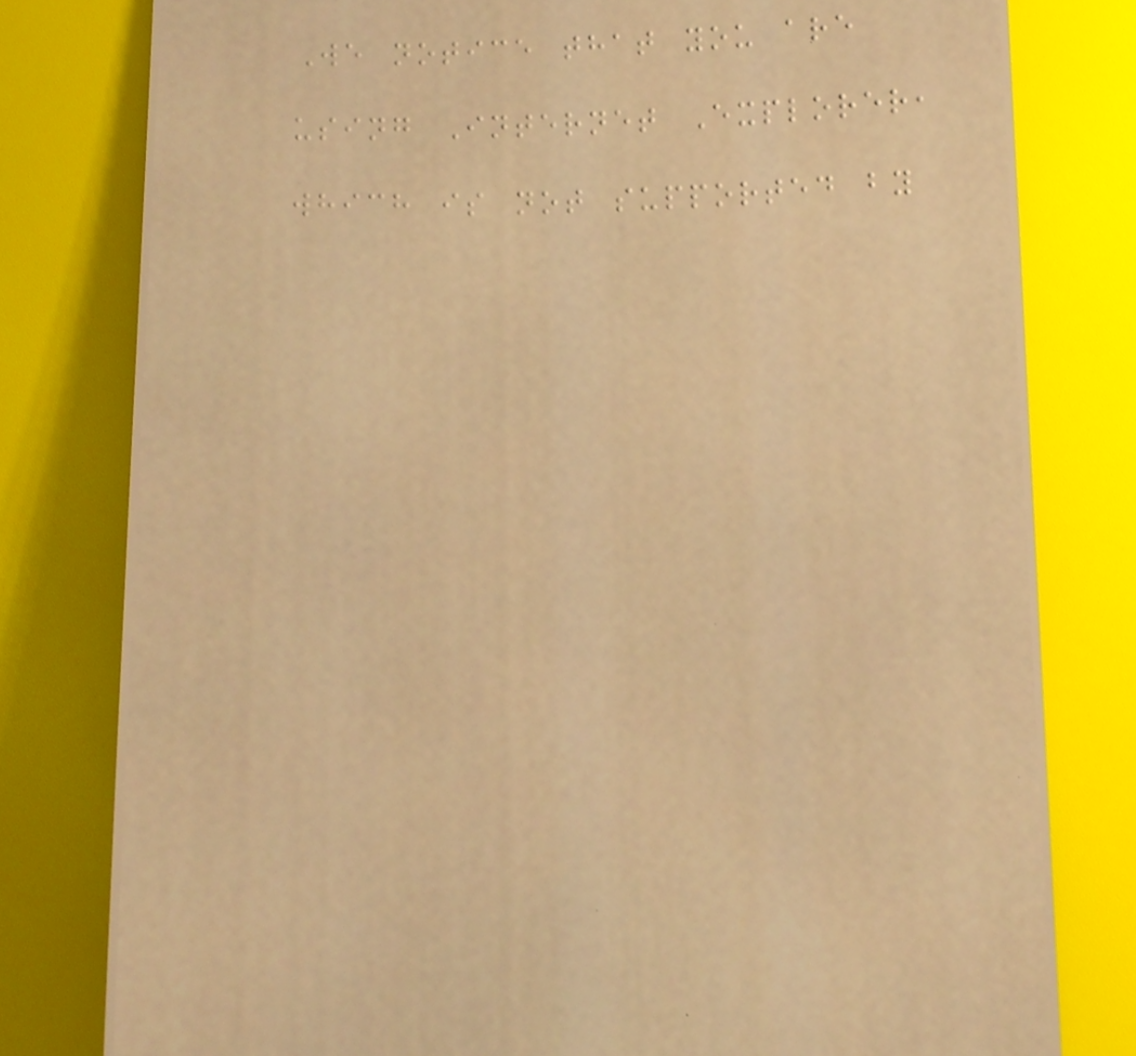We notice that you are
using Internet Explorer,
which is not supported by
